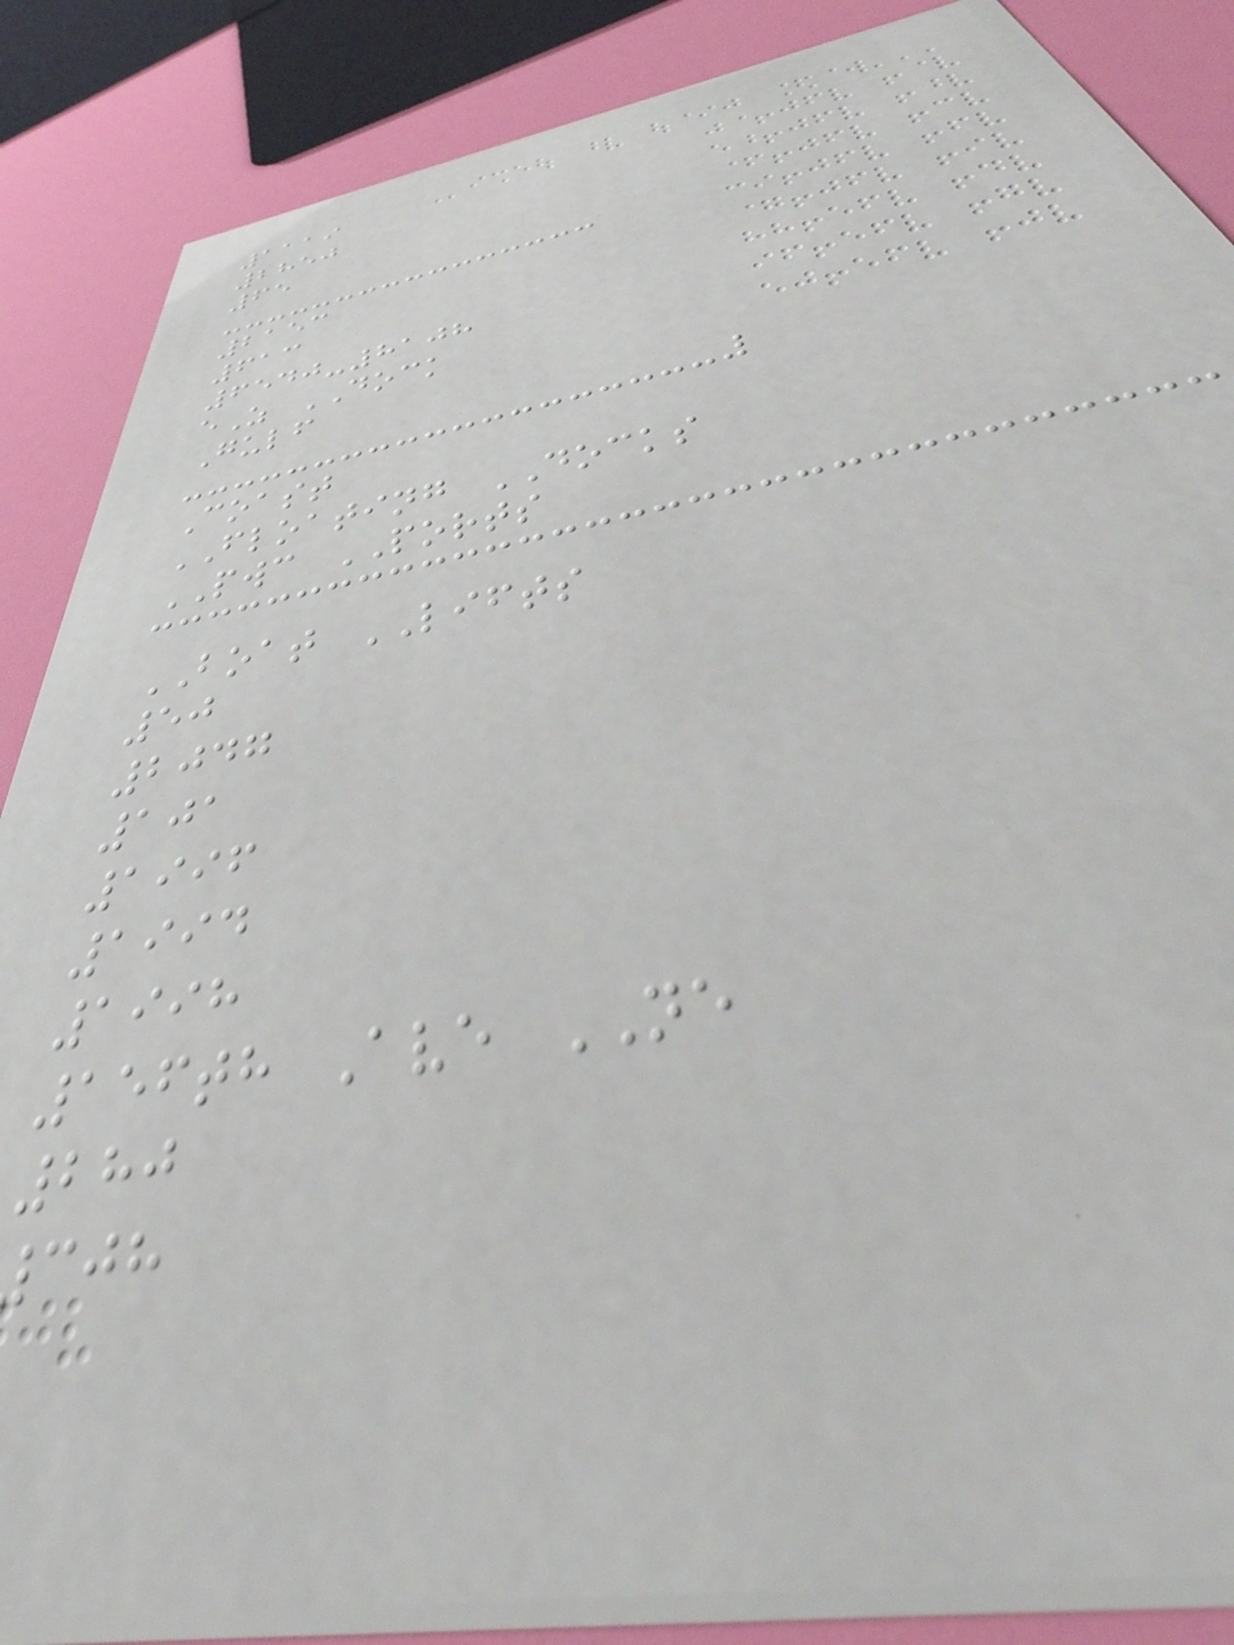1119
2850
65
2153
613
6540-8108
eZ DOCK
Gulf
Coast
FLOATING DOCKS
PWC PORTS
BOAT LIFTS
50
2047
101
1996
1994
1998
156th Ave NE
280
